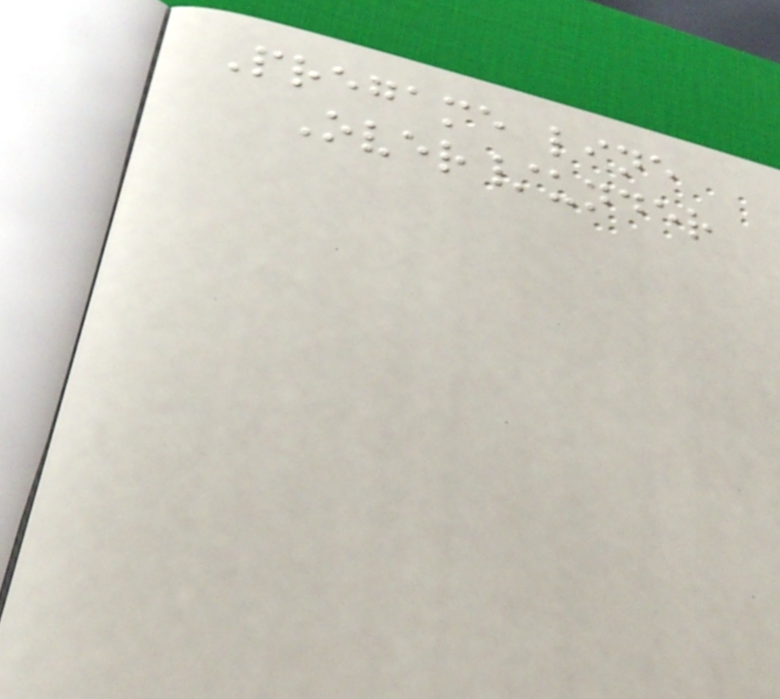Pregame line
Over/under
